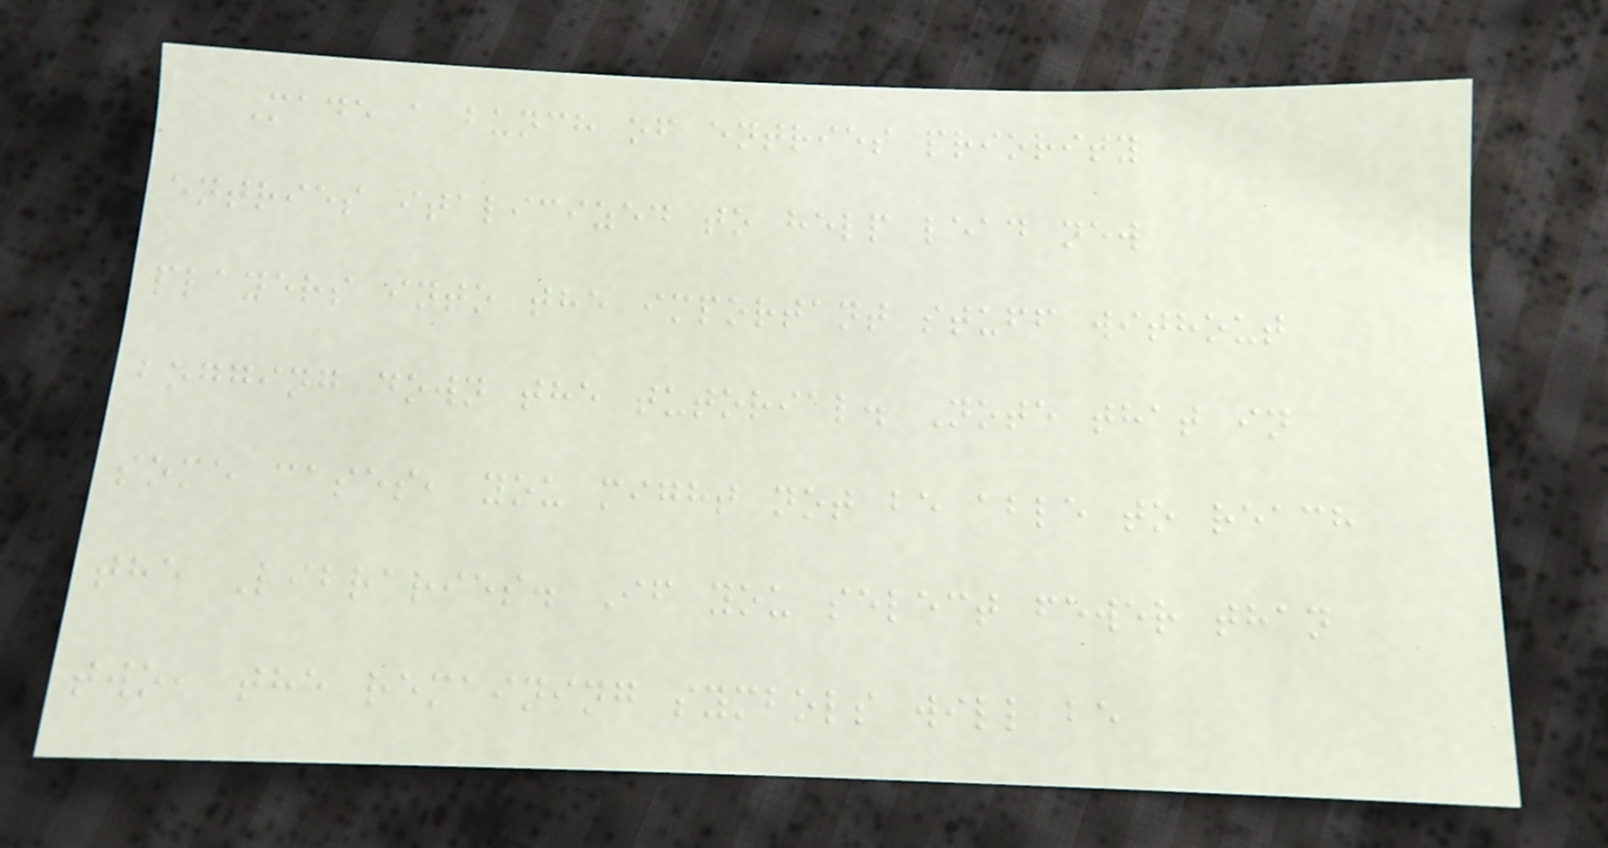Made a bunch of entries priority
entries italicized to help lead new
players into the important stuff without
bogging down the tutorial. Note that in
some cases, you might not be able to reach
the Libraries. If you select fewer than
two, the remaining symbols will be
